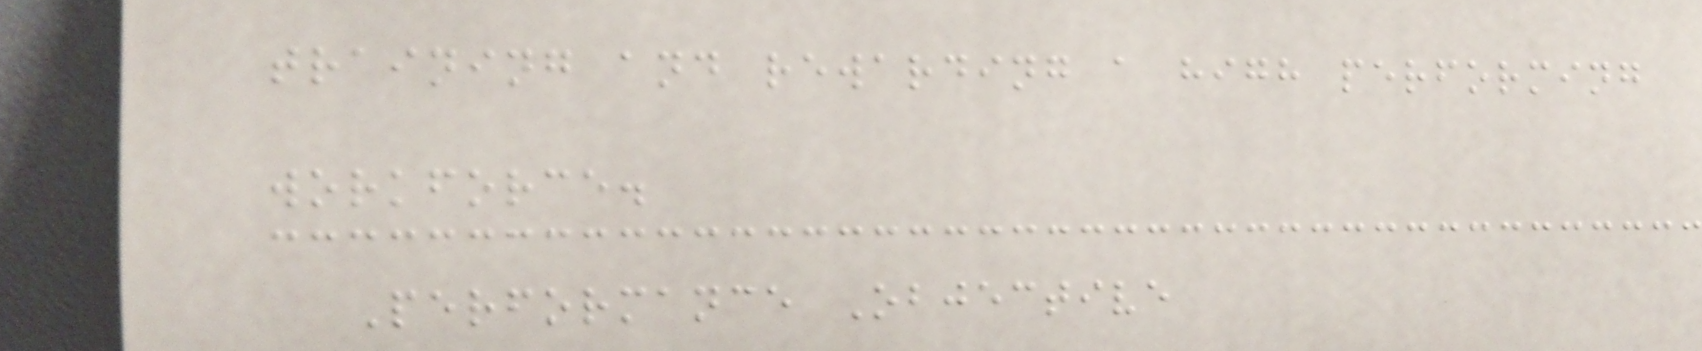training and rewarding a high performing
workforce.
Performance Objective
